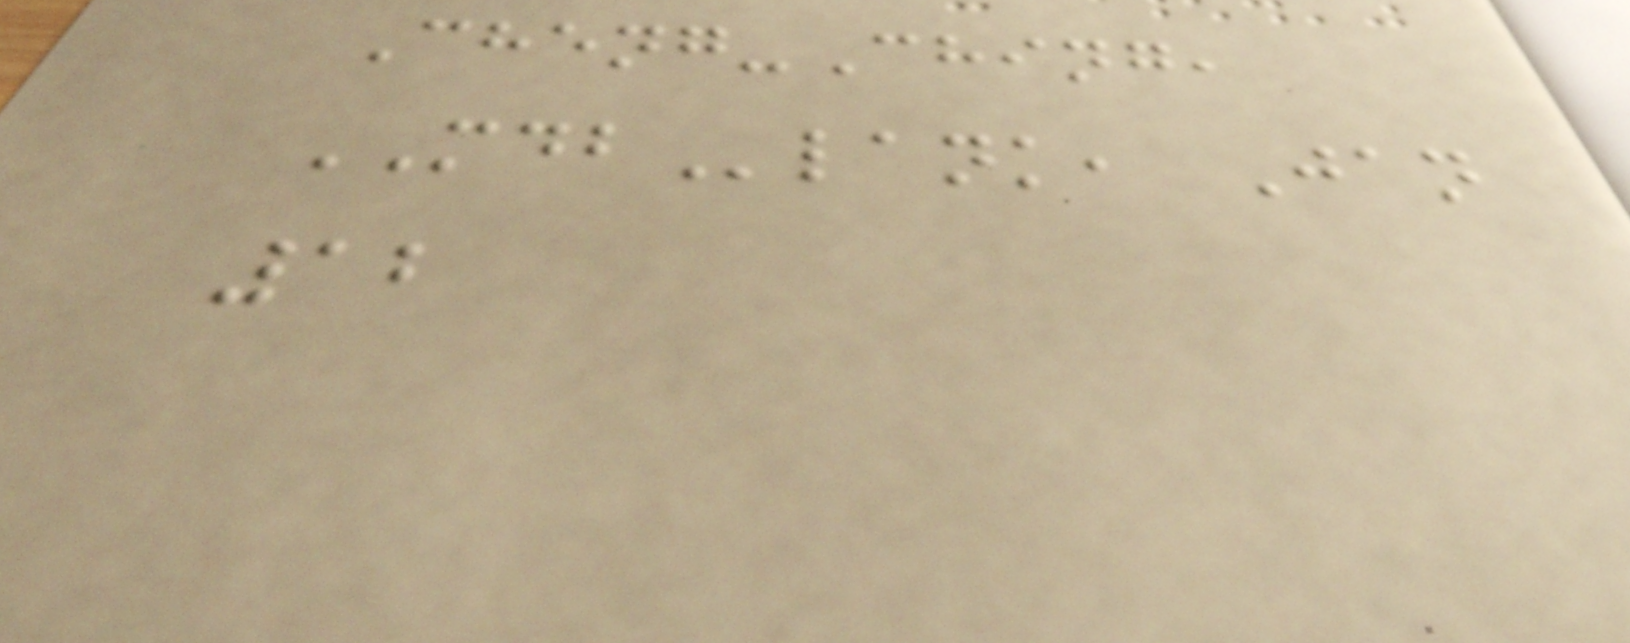Cheng-Ching,
MDBlank, Jan
12
